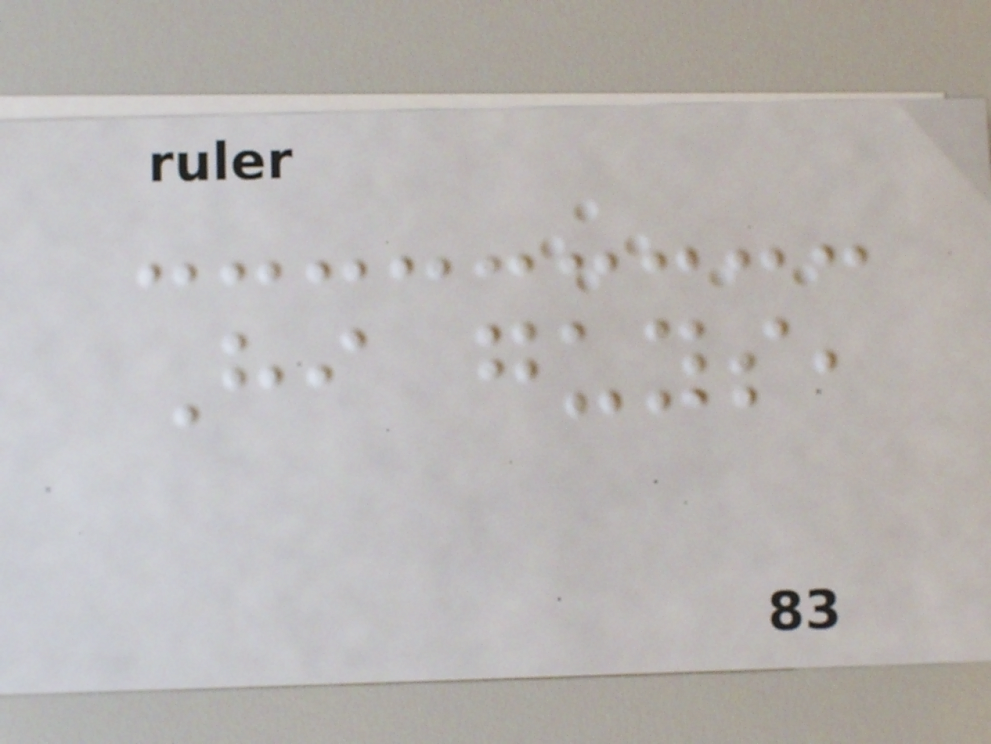Hi guys,
